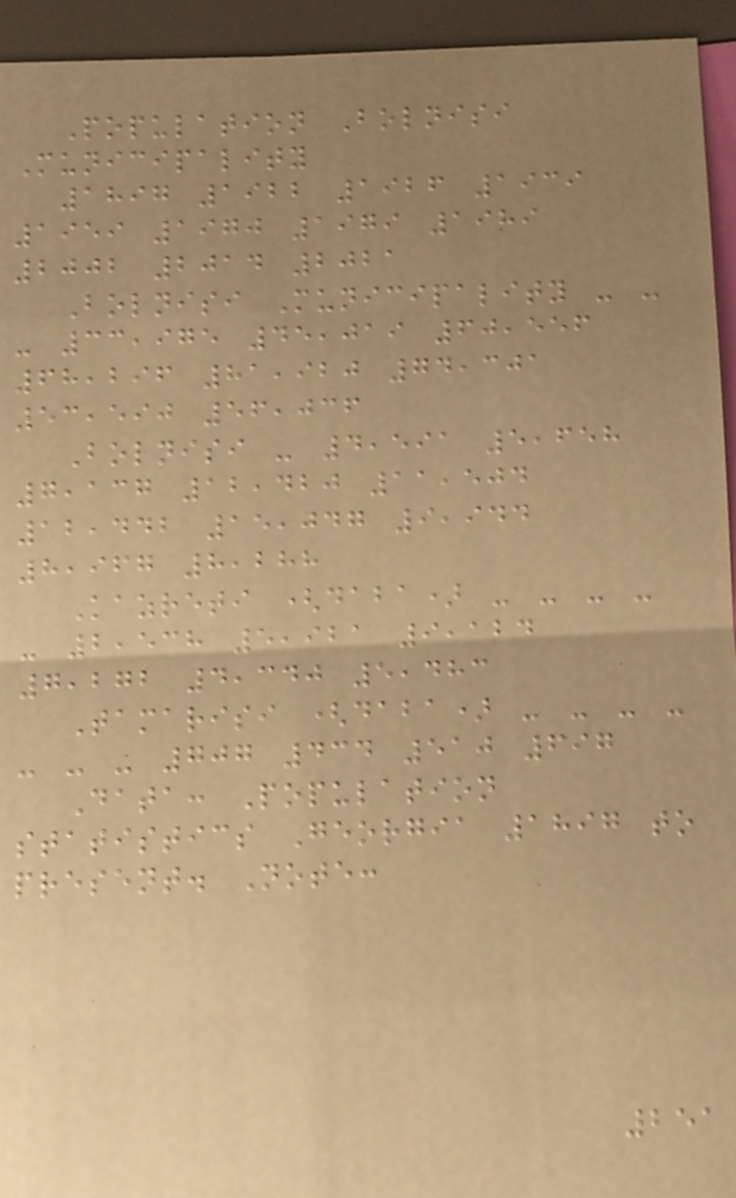Population Bolnisi
Municipality
1897 1922 1926 1939
1959 1970 1979 1989
2002 2014 2021
Bolnisi Municipality - -
- 33,975 45,019 60,556
68,296 81,920 74,301
53,590 56,036
Bolnisi - 4,591 5,658
7,137 12,420 11,504
12,442 15,047 9,944
8,967 8,288
Kazreti (daba) - - - -
- 2,538 5,921 9,124
7,272 4,340 5,483
Tamarisi (daba) - - - -
- - - 707 434 510 697
Data: Population
statistics Georgia 1897 to
present. Note:
251
